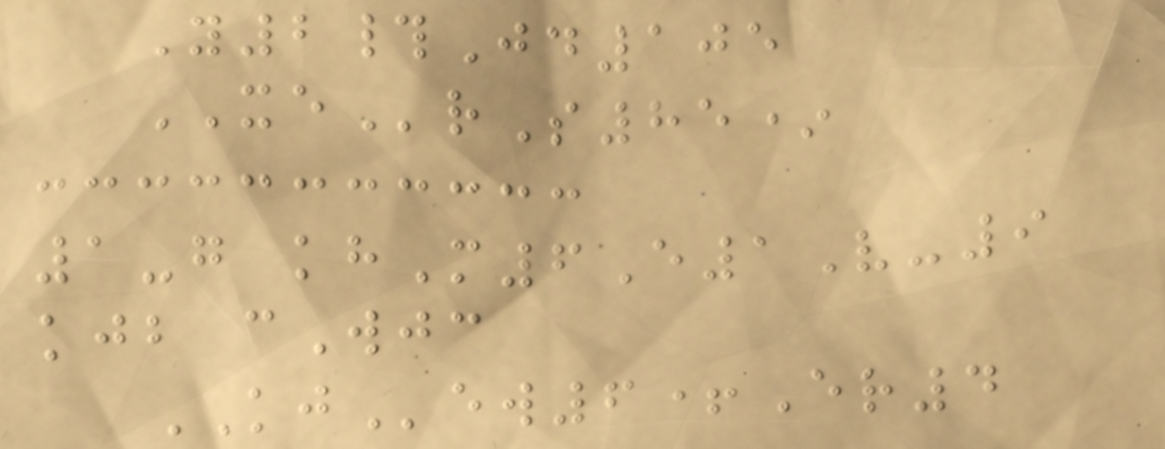Y2#Jd105
XErS85*
1-g khM6E1V-9
kjb cWjc
KJew6+Er4
